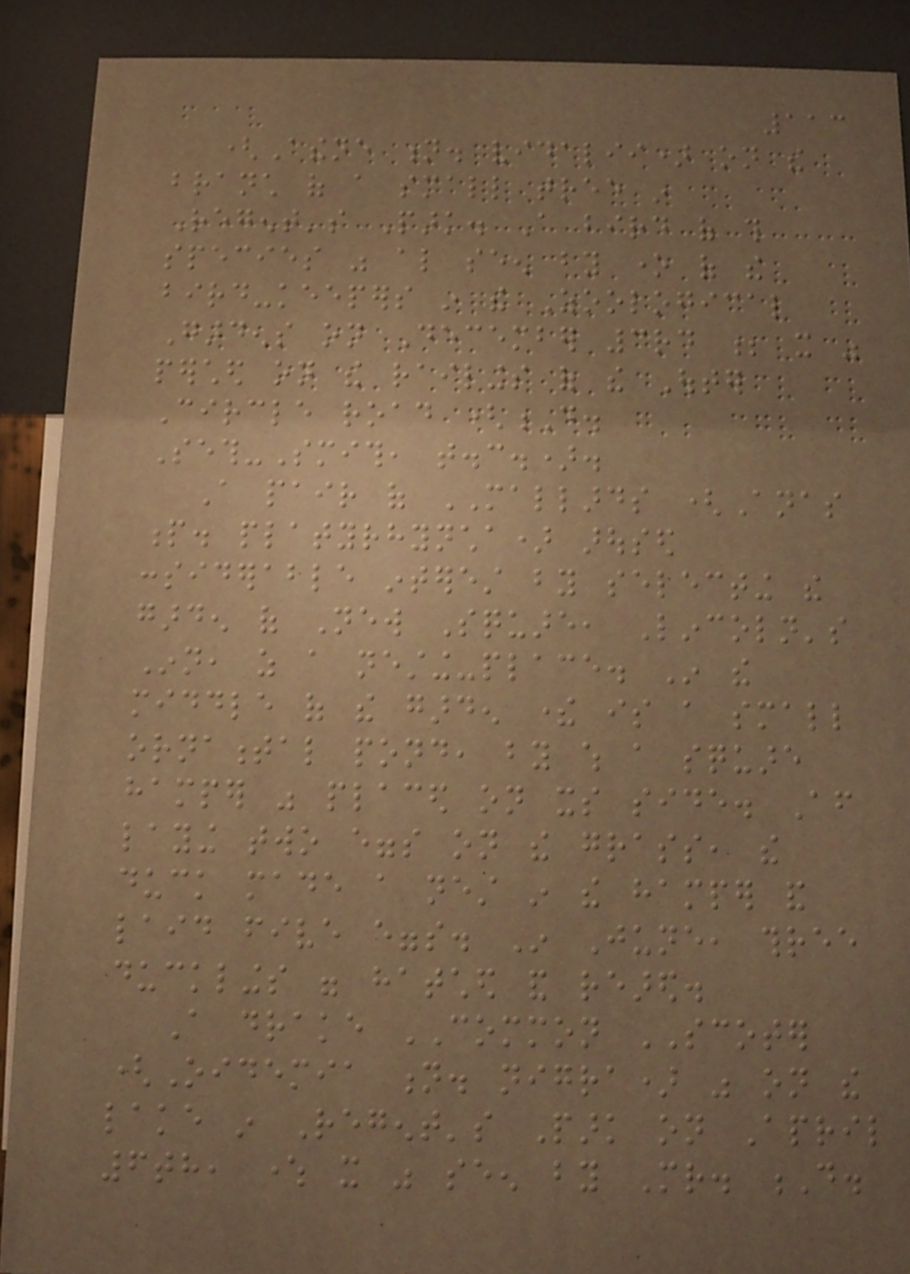113
(Athene n. vidalii) on the
branch of a small tree in
Regent's Park. A bird of this
species was also seen by one of the
bird-keepers in the Zoological
Gardens on December 3rd ; it was
perched on the railings of the Outer
Circle road (D.
Seth-Smith, t.c.).
A pair of MALLARDS (Anas
p. platyrhyncha) aroused
considerable interest by selecting the
garden of New Square, Lincoln's
Inn, as a nesting-place. In the
middle of the garden there is a small
ornamental pond, by which a square
hamper was placed on its side. After
laying two eggs on the grass, the
duck made a nest in the hamper and
laid five eggs. In June, three
ducklings were hatched and reared.
A drake COMMON SCOTER
(Oidemia n. nigra) was on the
lake in Regent's Park on April
6th, where it was seen by Mr. D.
